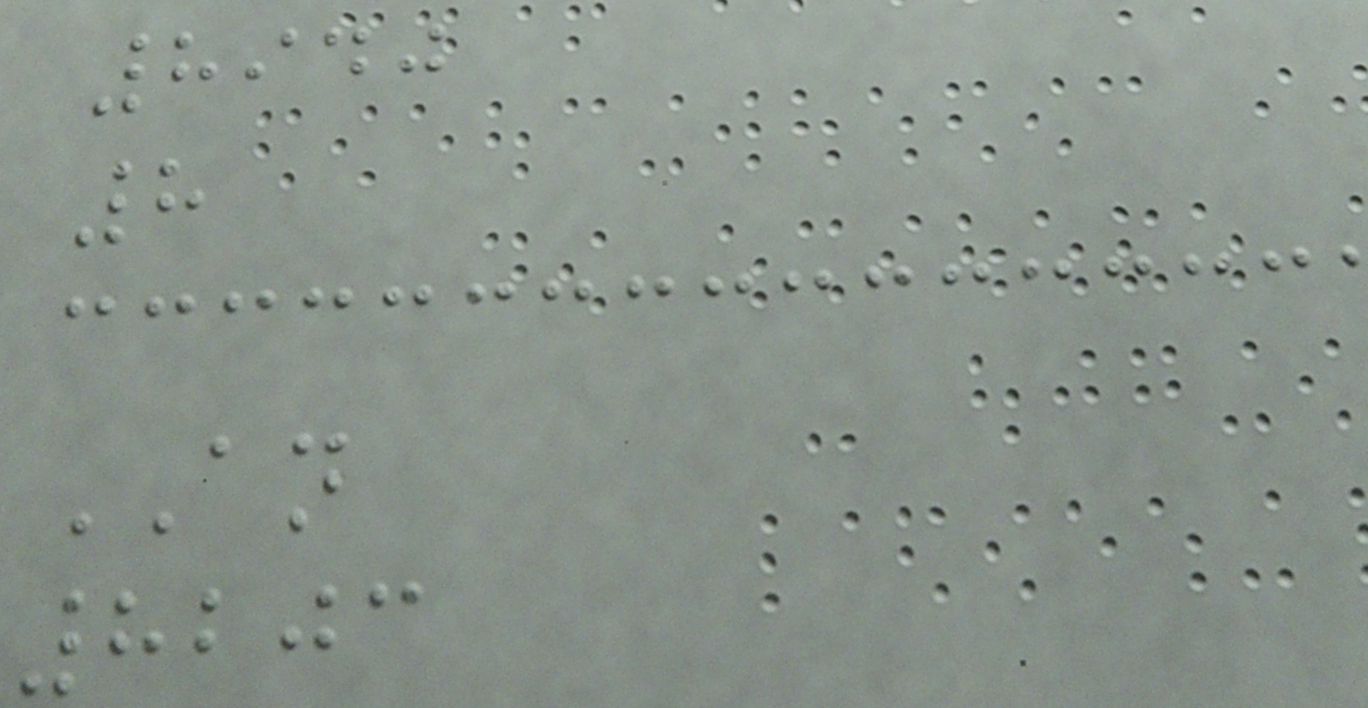8940
8
AN
8203
